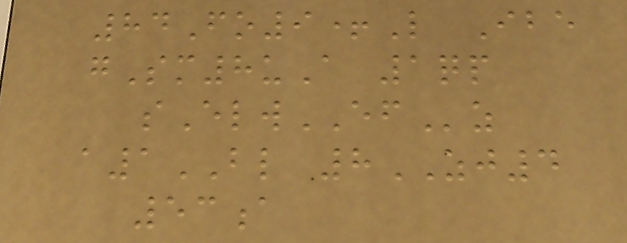84Fo9+L Ibe
gSm8uA 1qp
sElwEFz
a1BL 8ZJ4
53a
